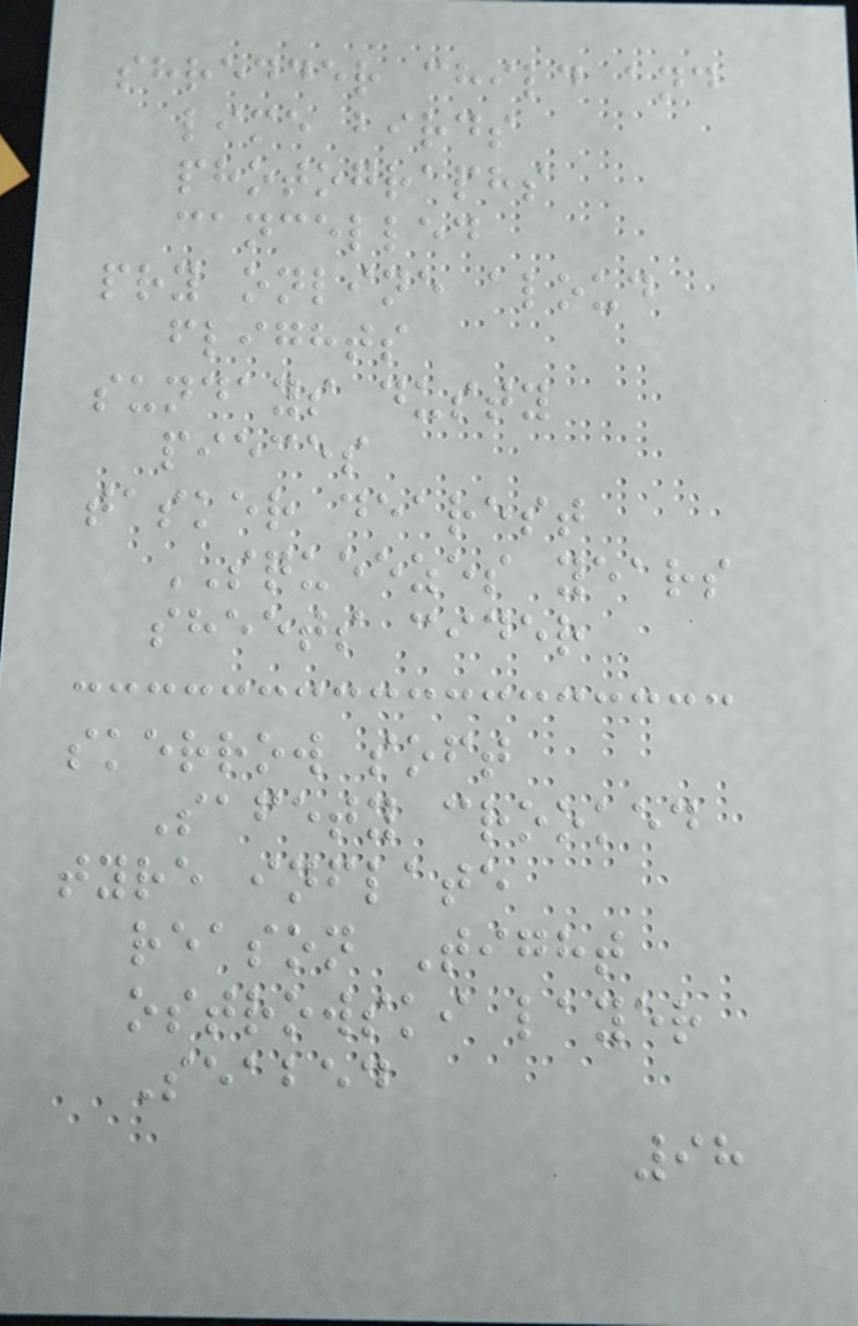shredder child and
lime birds
photographs
cancelled
pry online aloud
flights
sundays dusty
pieces
tasker dearest
SQUEEZES years
sheets cider
skerrow soft
Safety crooked
tyre inflate
reason Tight
ostrowski layer
Seabed
98
